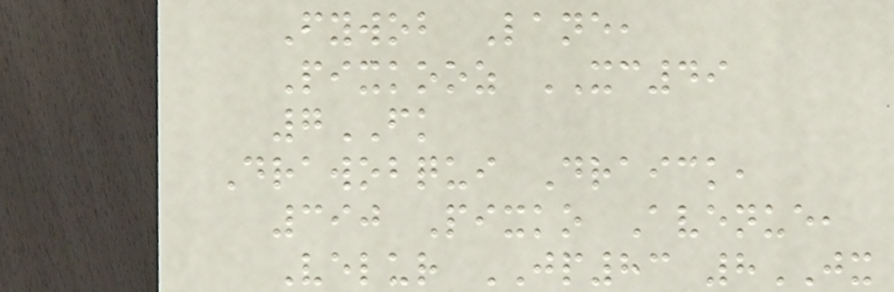Fywob Lane,
Pixkooz XC49
7FK
Drawobqui Draick,
390 Pixko Avenue,
Velur JP83 8JX
